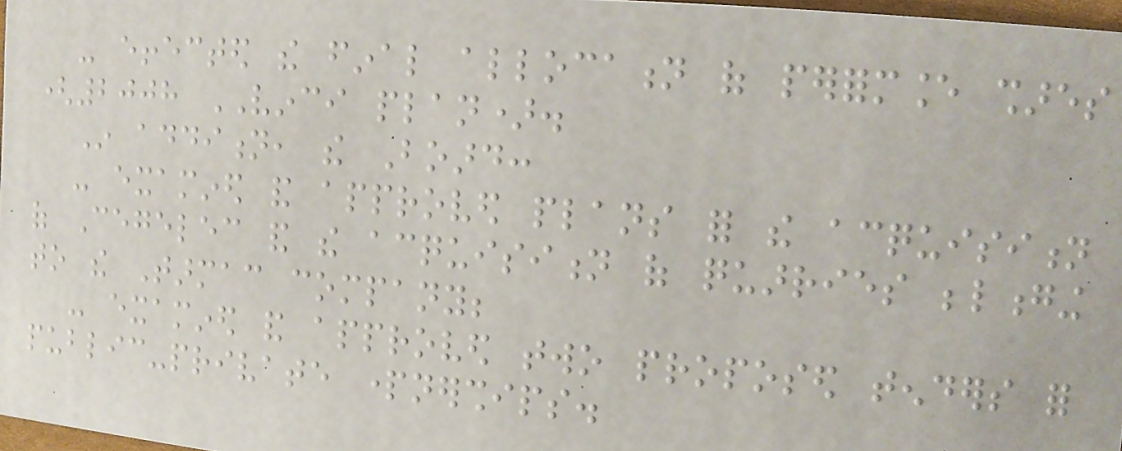- effected the final allocation of performance shares
(2008 VINCI plan).
In addition, the Board:
- examined and approved plans for the acquisition
of Cegelec and the acquisition of quarries belonging
to the Tarmac company;
- examined and approved two proposed tenders for
public-private partnerships.
